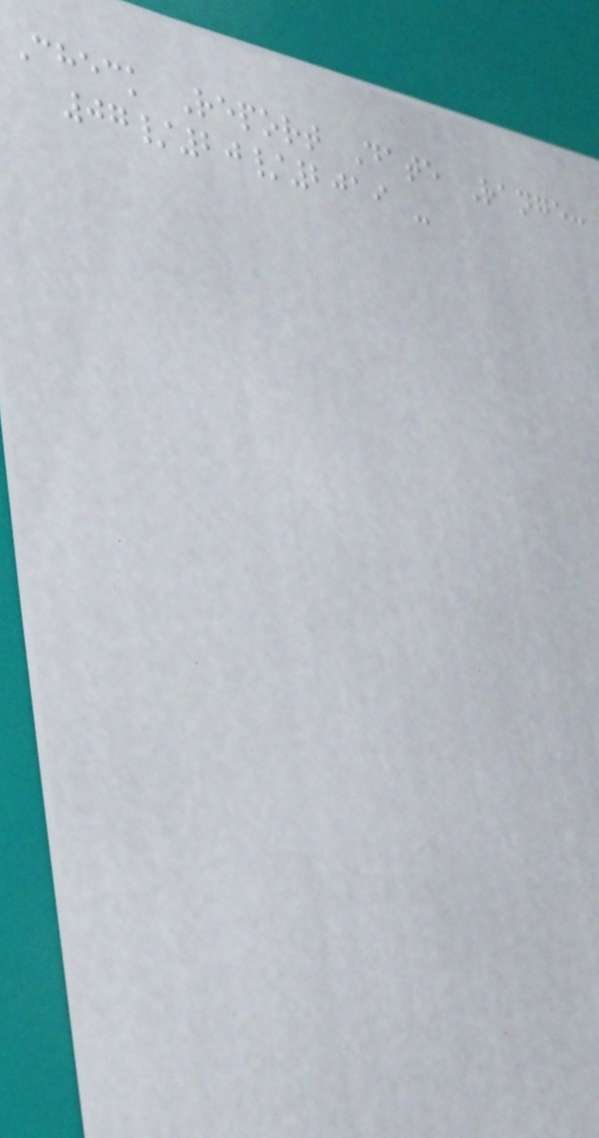Check Report Date Range:
07/20/2019 -
